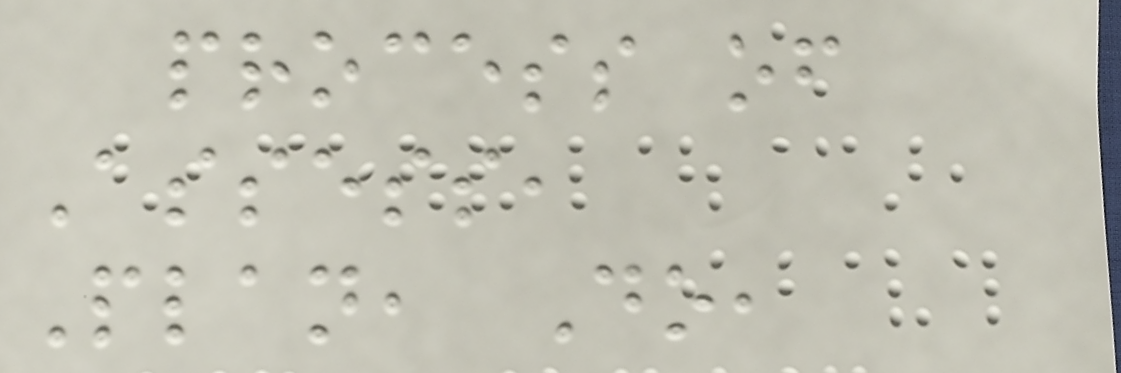process of
Assess,
Plan, Do,
